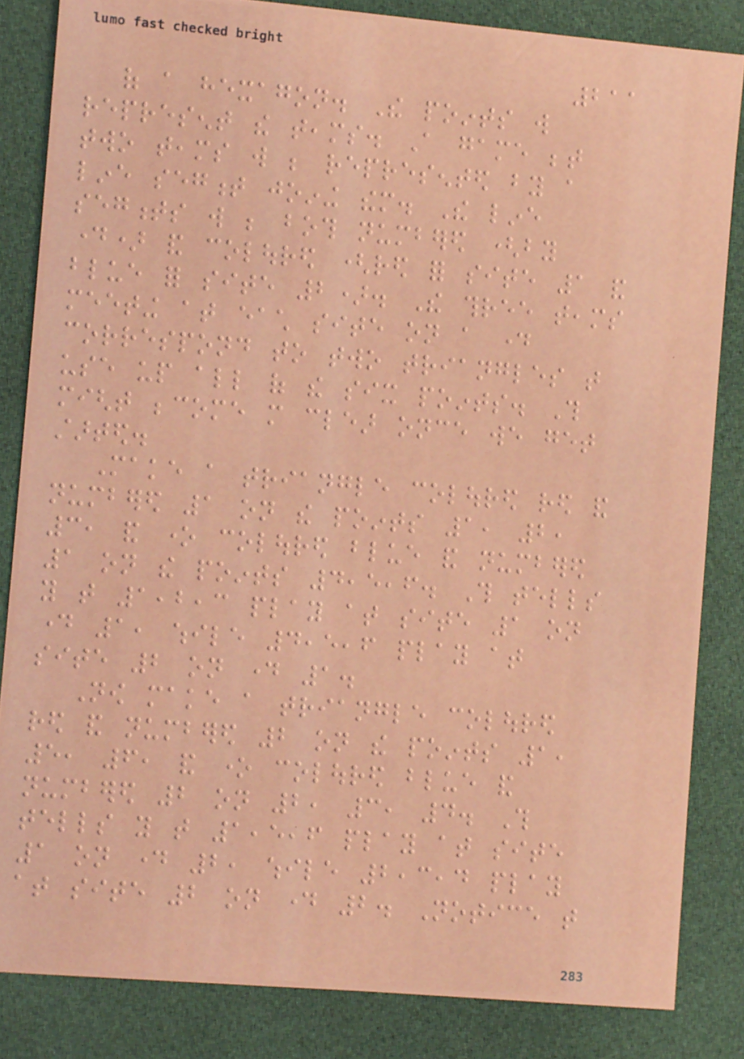211
of a hexagon. The points will
represent the teams. A game between
two teams will be represented by a
line segment joining them. The line
segments will be both numbered (by
day) and coloured (red for site 1 and
blue for site 2). The three teams
meeting at each site on a day
correspond to two triangles that
use up all of the six points. This
might become more clear once we get
started.
Make a triangle coloured red and
numbered 1 on the points 1, 2,
3, and one coloured blue and numbered
1 on the points 4,5,6. This tells
you that 1,2,3 play at site 1 on
day 1, while 4,5,6 play at
site 2 on day 1.
Now make a triangle coloured
red and numbered 2 on the points 1,
5, 6, and one coloured blue and
numbered 2 on 2, 3, 4. This
tells you that 1,5,6 play at site
1 on day 2, while 2,3,4 play
at site 2 on day 2. Notice that
